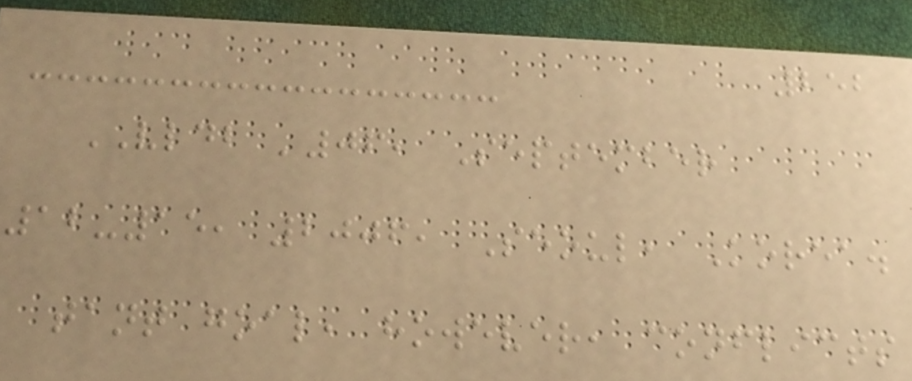252
VLDB '06, September
12-15, 2006, Seoul, Korea.
tant goal, however, conflicts
